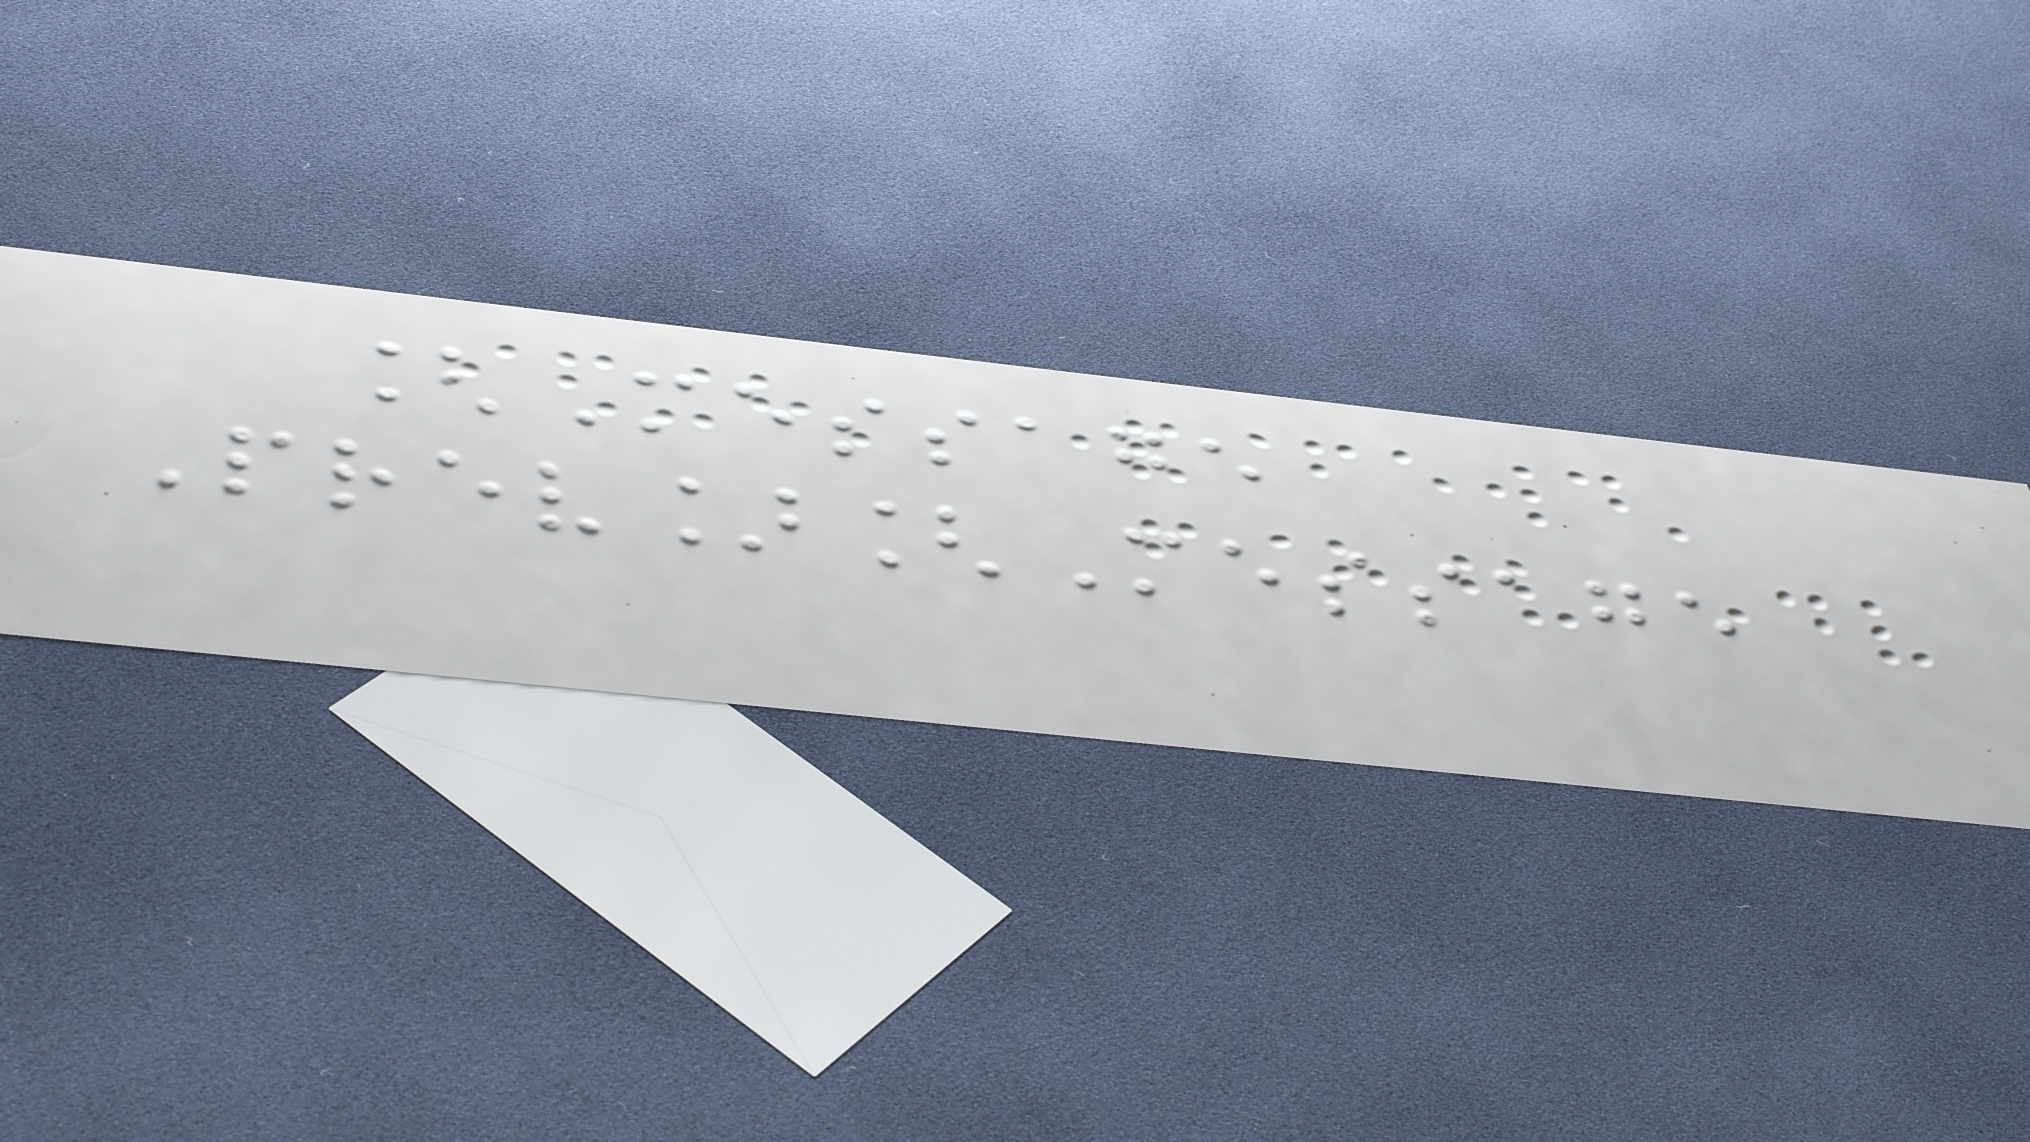[Message
Prev][Message
